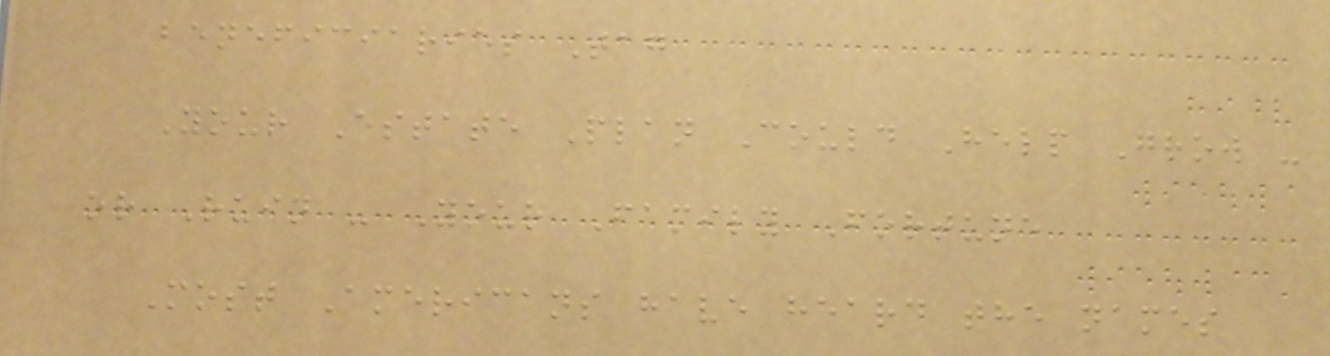beneficiaries Tag
Your Estate Plan Could Help Grow -
or Ruin - Your Family Fortune
Most Americans have heard the names
